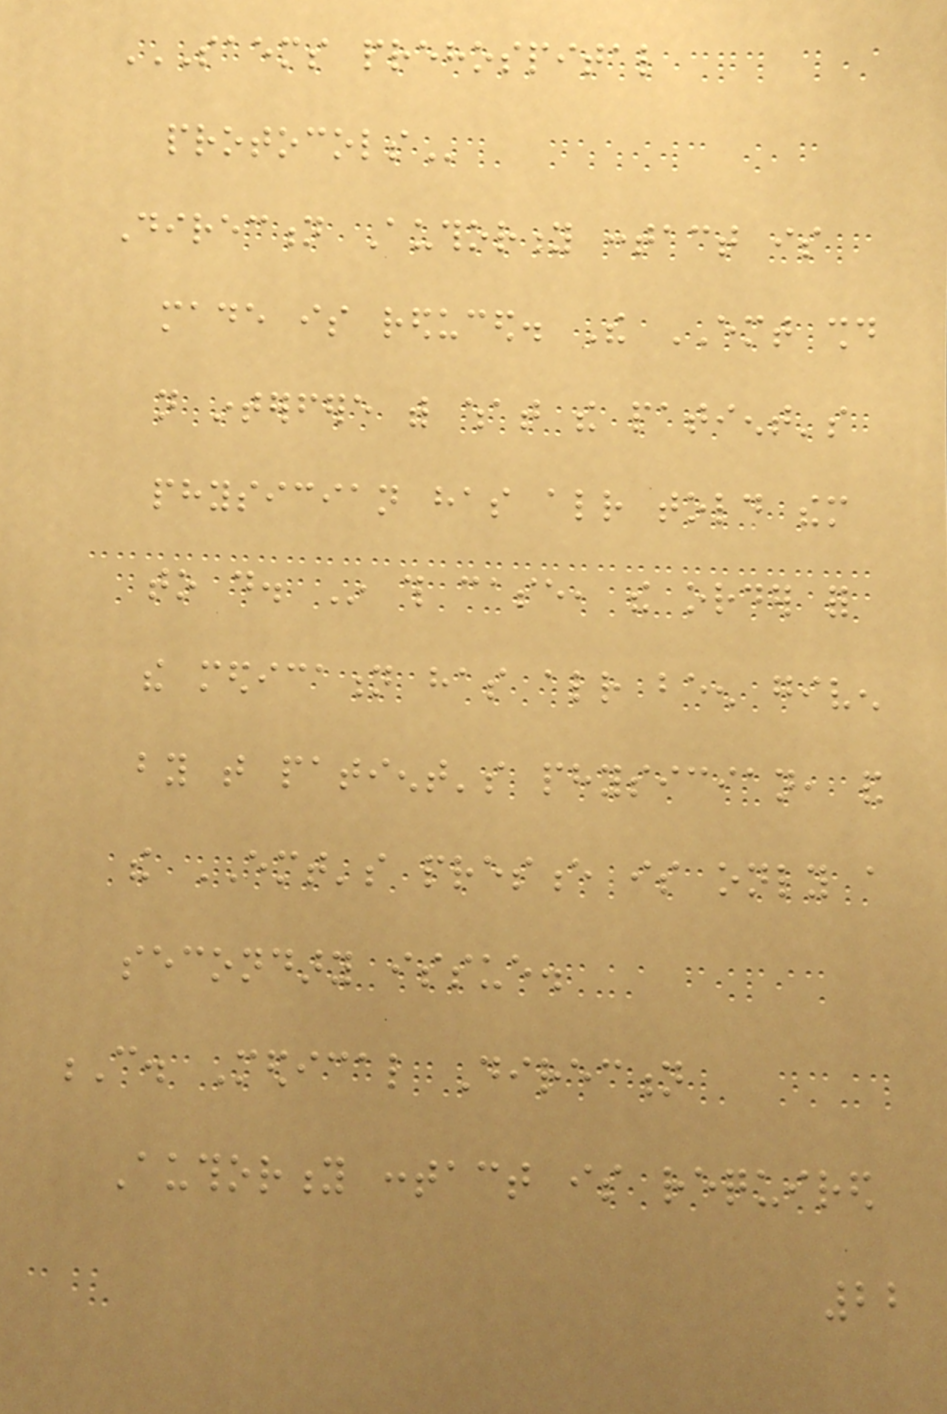SAEMS PREHOSPITAL
PROTOCOLS
Direction Authority contact is
made is reduced. The EMT should
not interfere with what the patient's
physician has already told them
to do. In this case, the order for
the medication has already been given
by that patient's physician, and
the EMT's presence is only a
secondary issue.
C. Medical Direction
Authority contact is required
22
